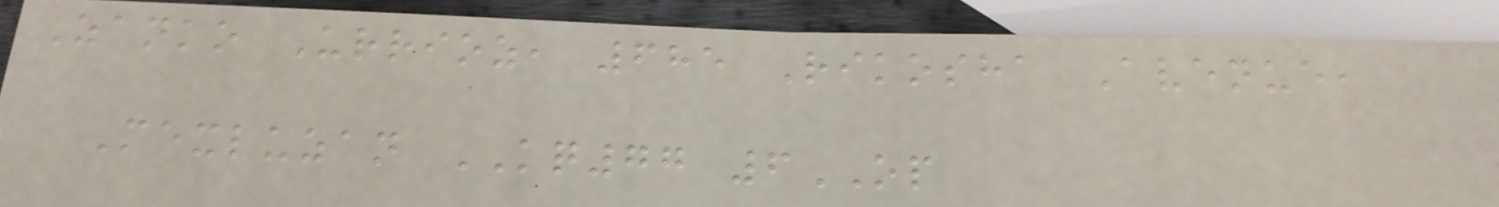Zanko Urrioz, 685 Rikosha Avenue,
Mexluzan KQ77 6OP
